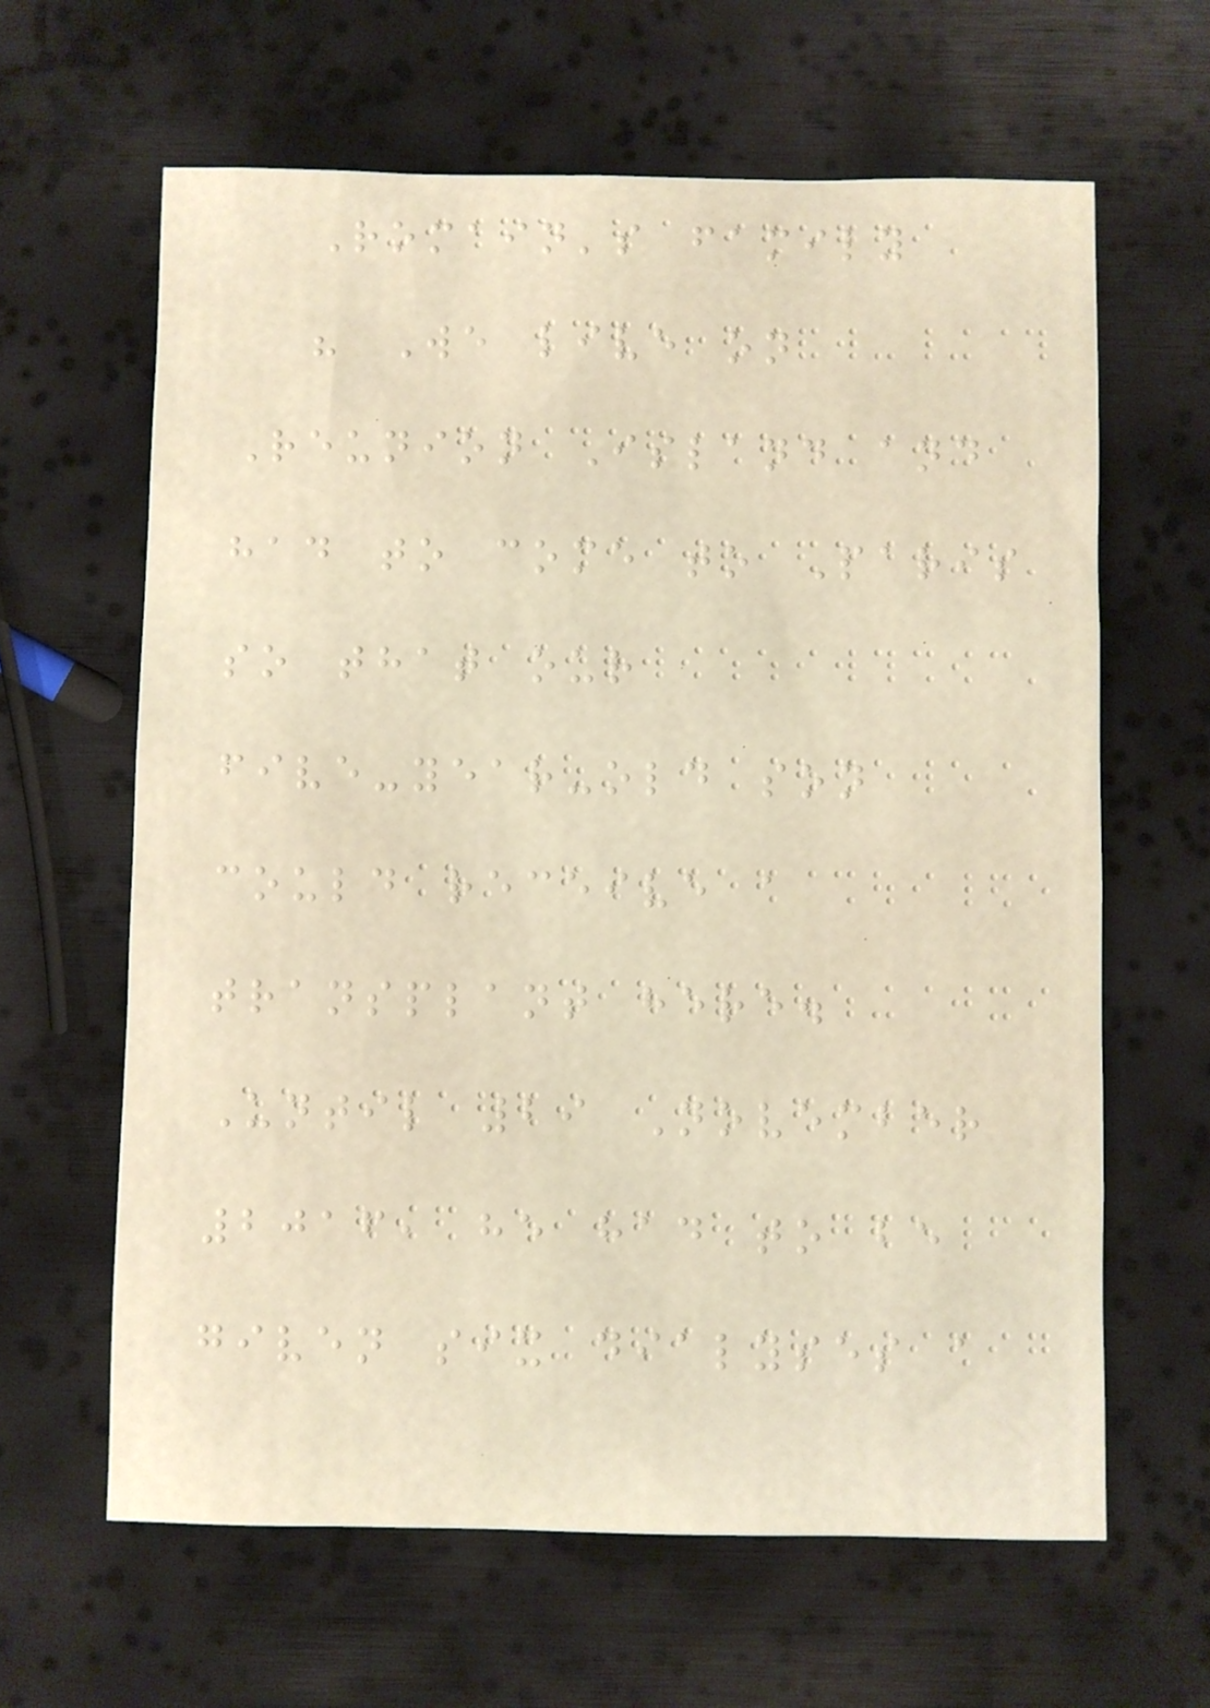Romain's family
" We live on
Reunion Island and
had to come to Paris
so that our
five-year-old son
could receive a
transplant here.
Until 29 November
2016, he had to be
given six dialyses a
